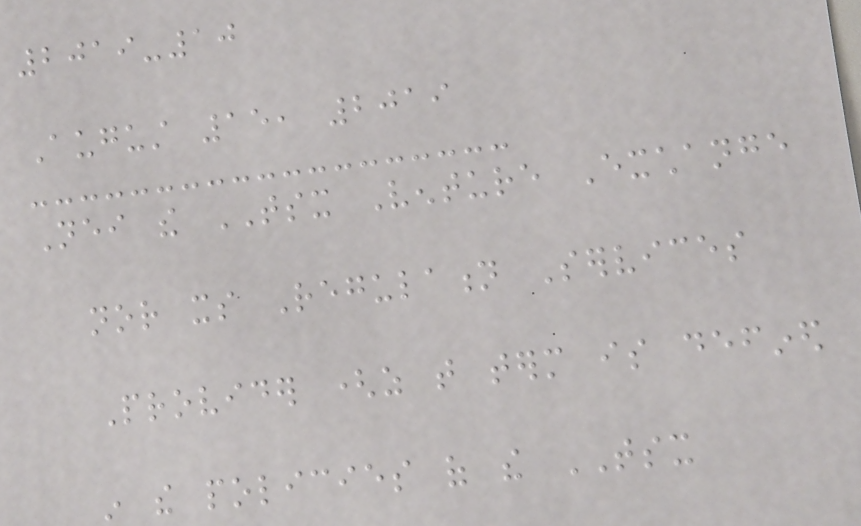2019-10
August 15, 2019
Neither the TSX Venture Exchange
nor its Regulation Services
Provider (as that term is defined
in the policies of the TSX
